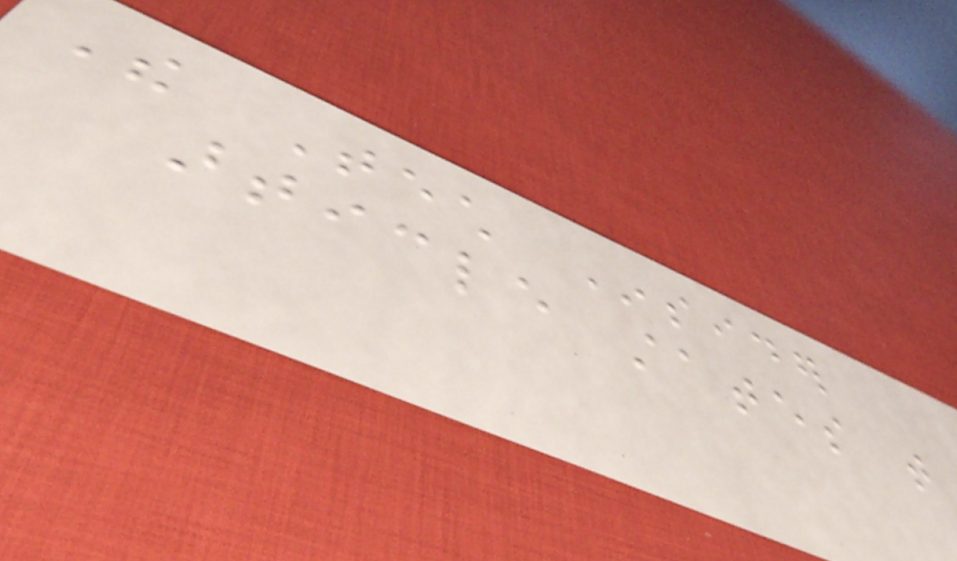The Tech Insider
article states that
